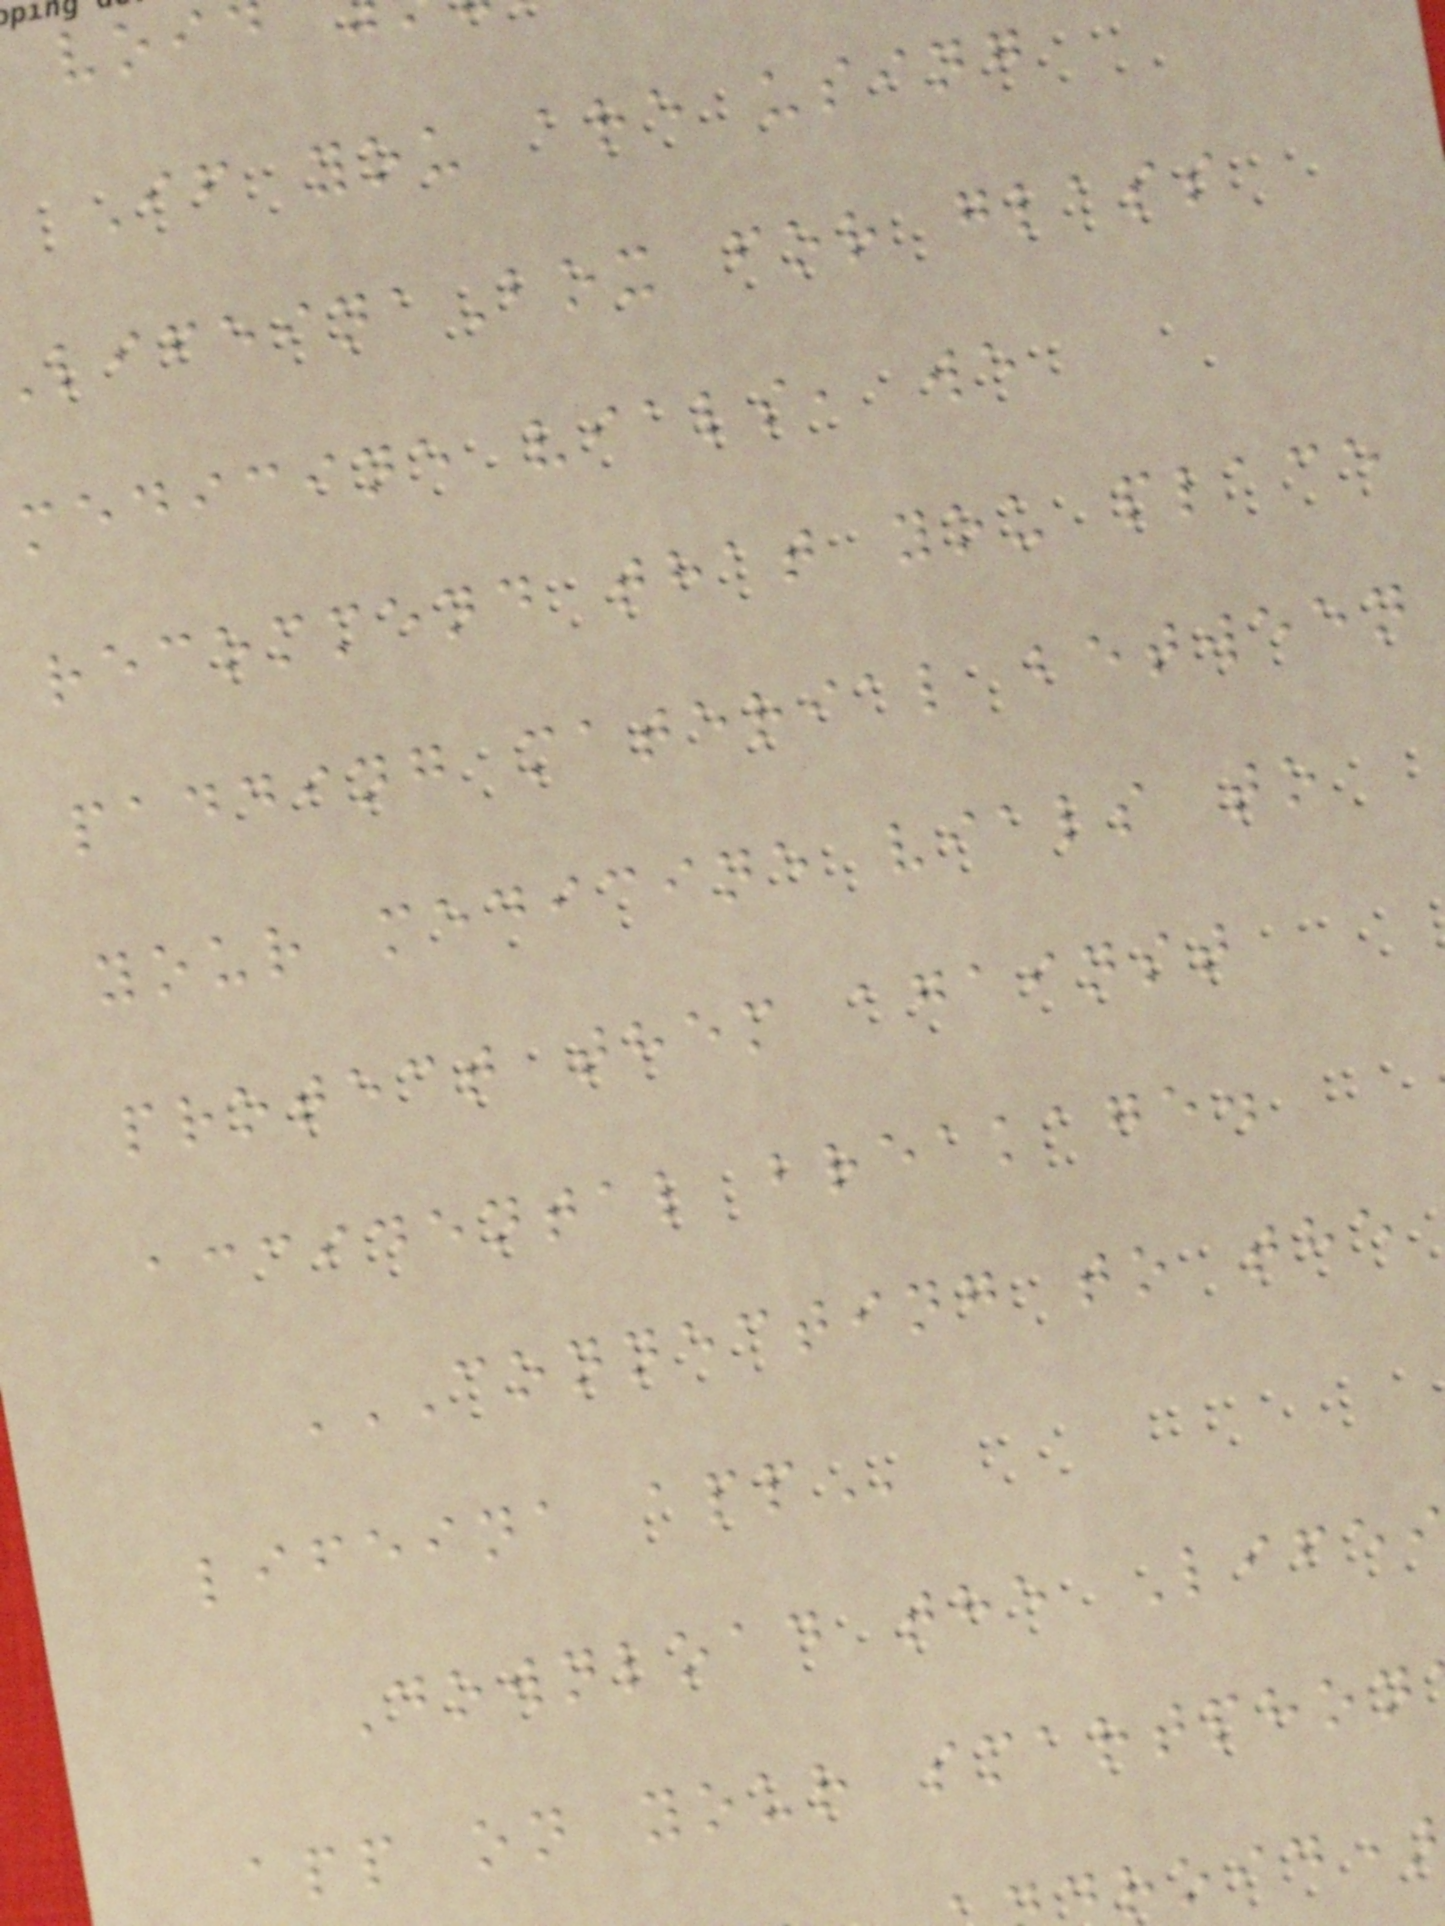If you are using
ifeinaBox for glass
medicine vials, we
recommend that you place
padding material between
your medicine vials to
protect them against
accidental breakage.
CONNECTING TO THE
lifeina
Download the Life
app on your smartphon
